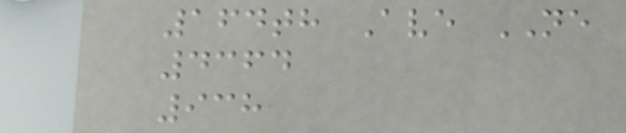164th Ave NE
4364
938
